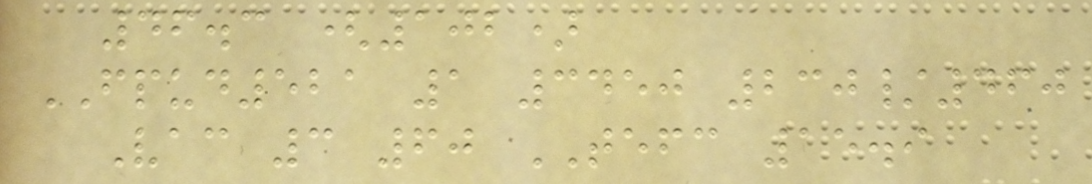46.3 (102)
FPUD521 1 3450 230/460
Vac 3 60 TEFC 15.9
